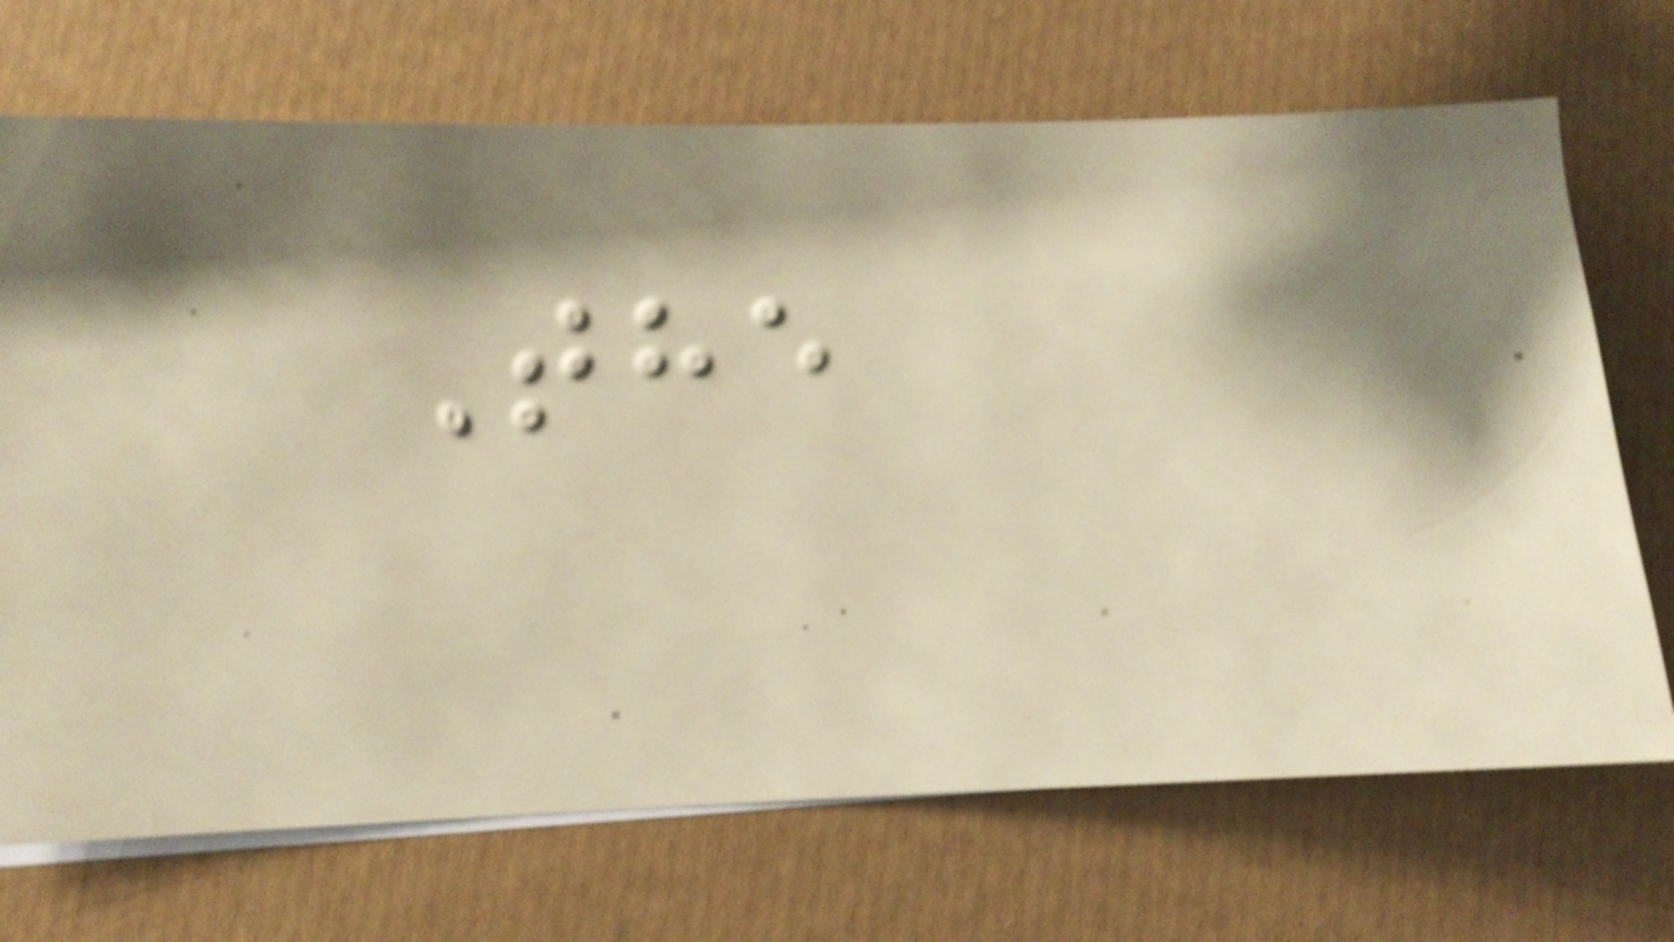The
